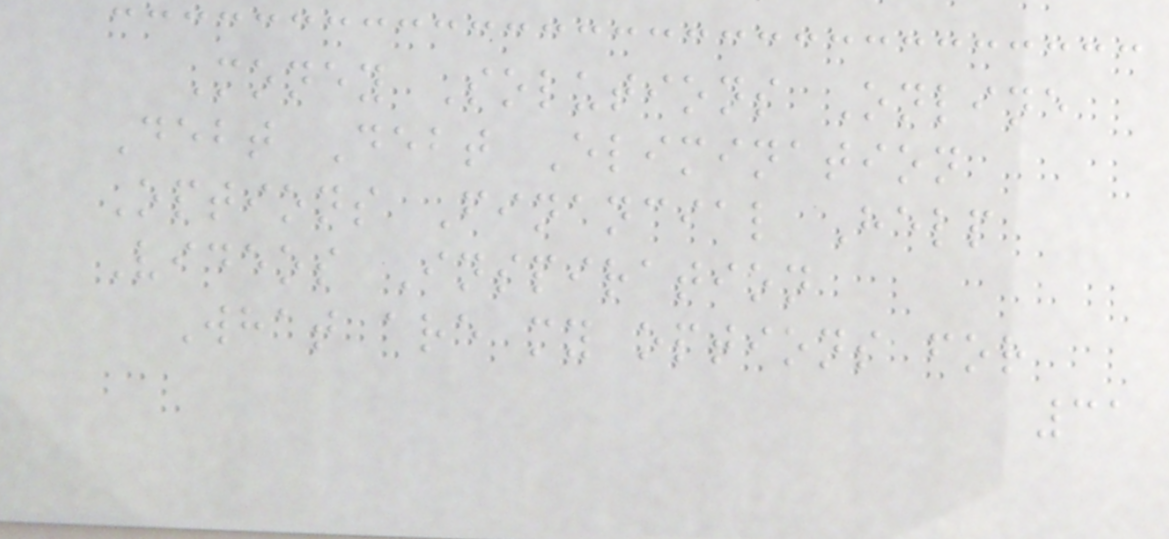Money Solutions Online
Debt Debt Elimination
Options Financial Help
Videos Inspiration
What are my options for
31
